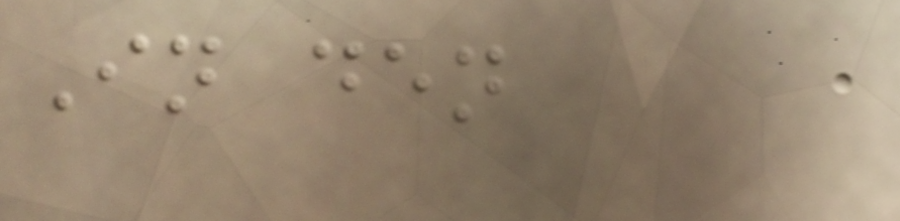In den
